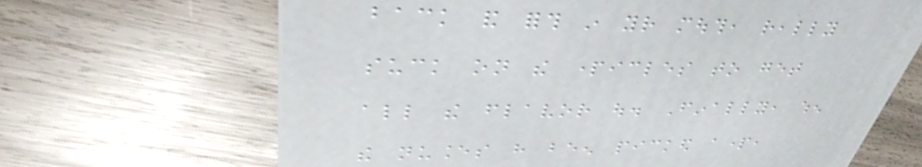back and forth in your mouth, really
suck on the particles to get
all the flavor out. Finally, when
the nuances have been picked apart,
